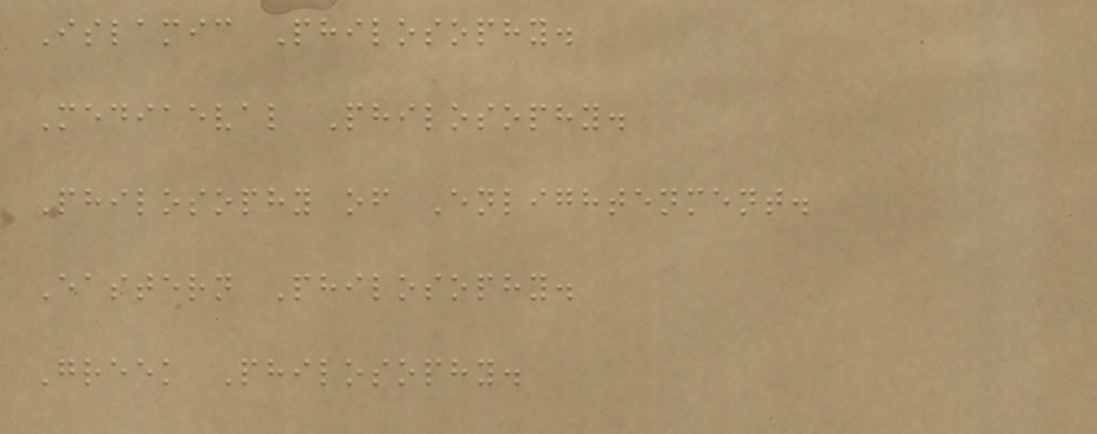Islamic Philosophy.
Mediaeval Philosophy.
Philosophy of Enlightenment.
Eastern Philosophy.
Greek Philosophy.
